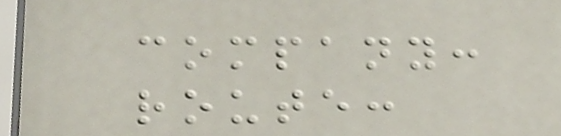company:
route:
